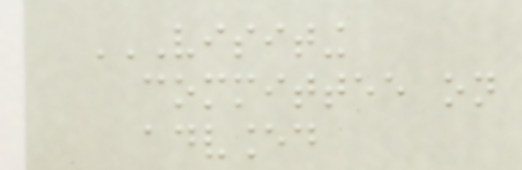VISITING
COMMITTEE ON
ADVANCED
